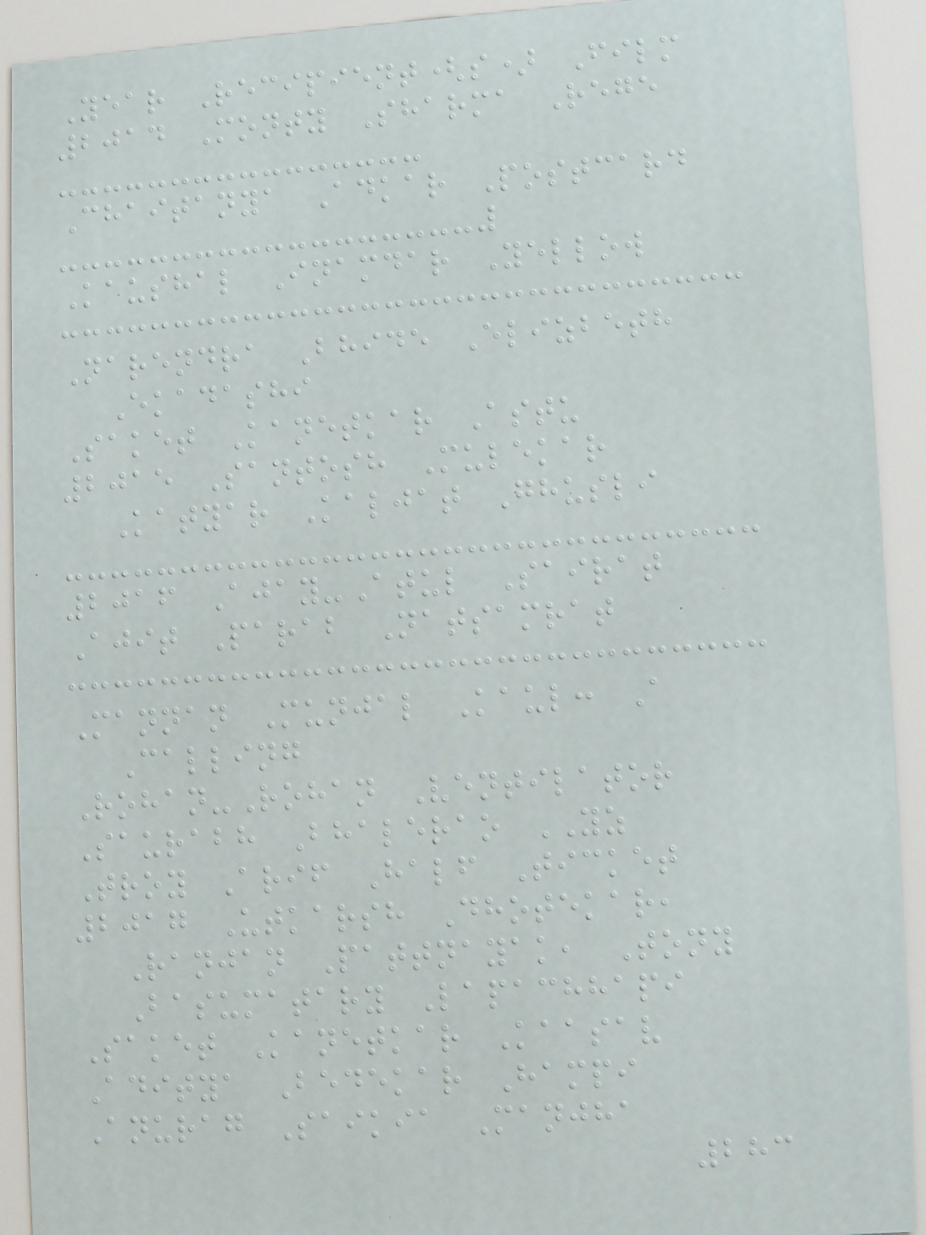Year Recipient(s) Film
2014 Monty Sharma Rege
Chaitanya Adkar Postcard
Kaushal Inamdar Yellow
Narendra Bhide Elizbeth
Ekadashi
Saket Kanetkar Astu
2015 Santosh Mulekar
Katyar Kaljat Ghusli
2016 Ajay-Atul Sairat
Ajit Parab Natsamrat
Mannan Munjal Kaul: A
Calling
Rohan-Rohan Ventilator
Saurabh Bhalerao YZ
Troy Arif Half Ticket
2017 Utkarsh Dhotekar,
Ranjan Pattnayak, Tony
Basumatary Lapachhapi
Saket Kanetkar Kaasav
Aditya Bedekar Hampi
Anurag Saikia Manjha
283
